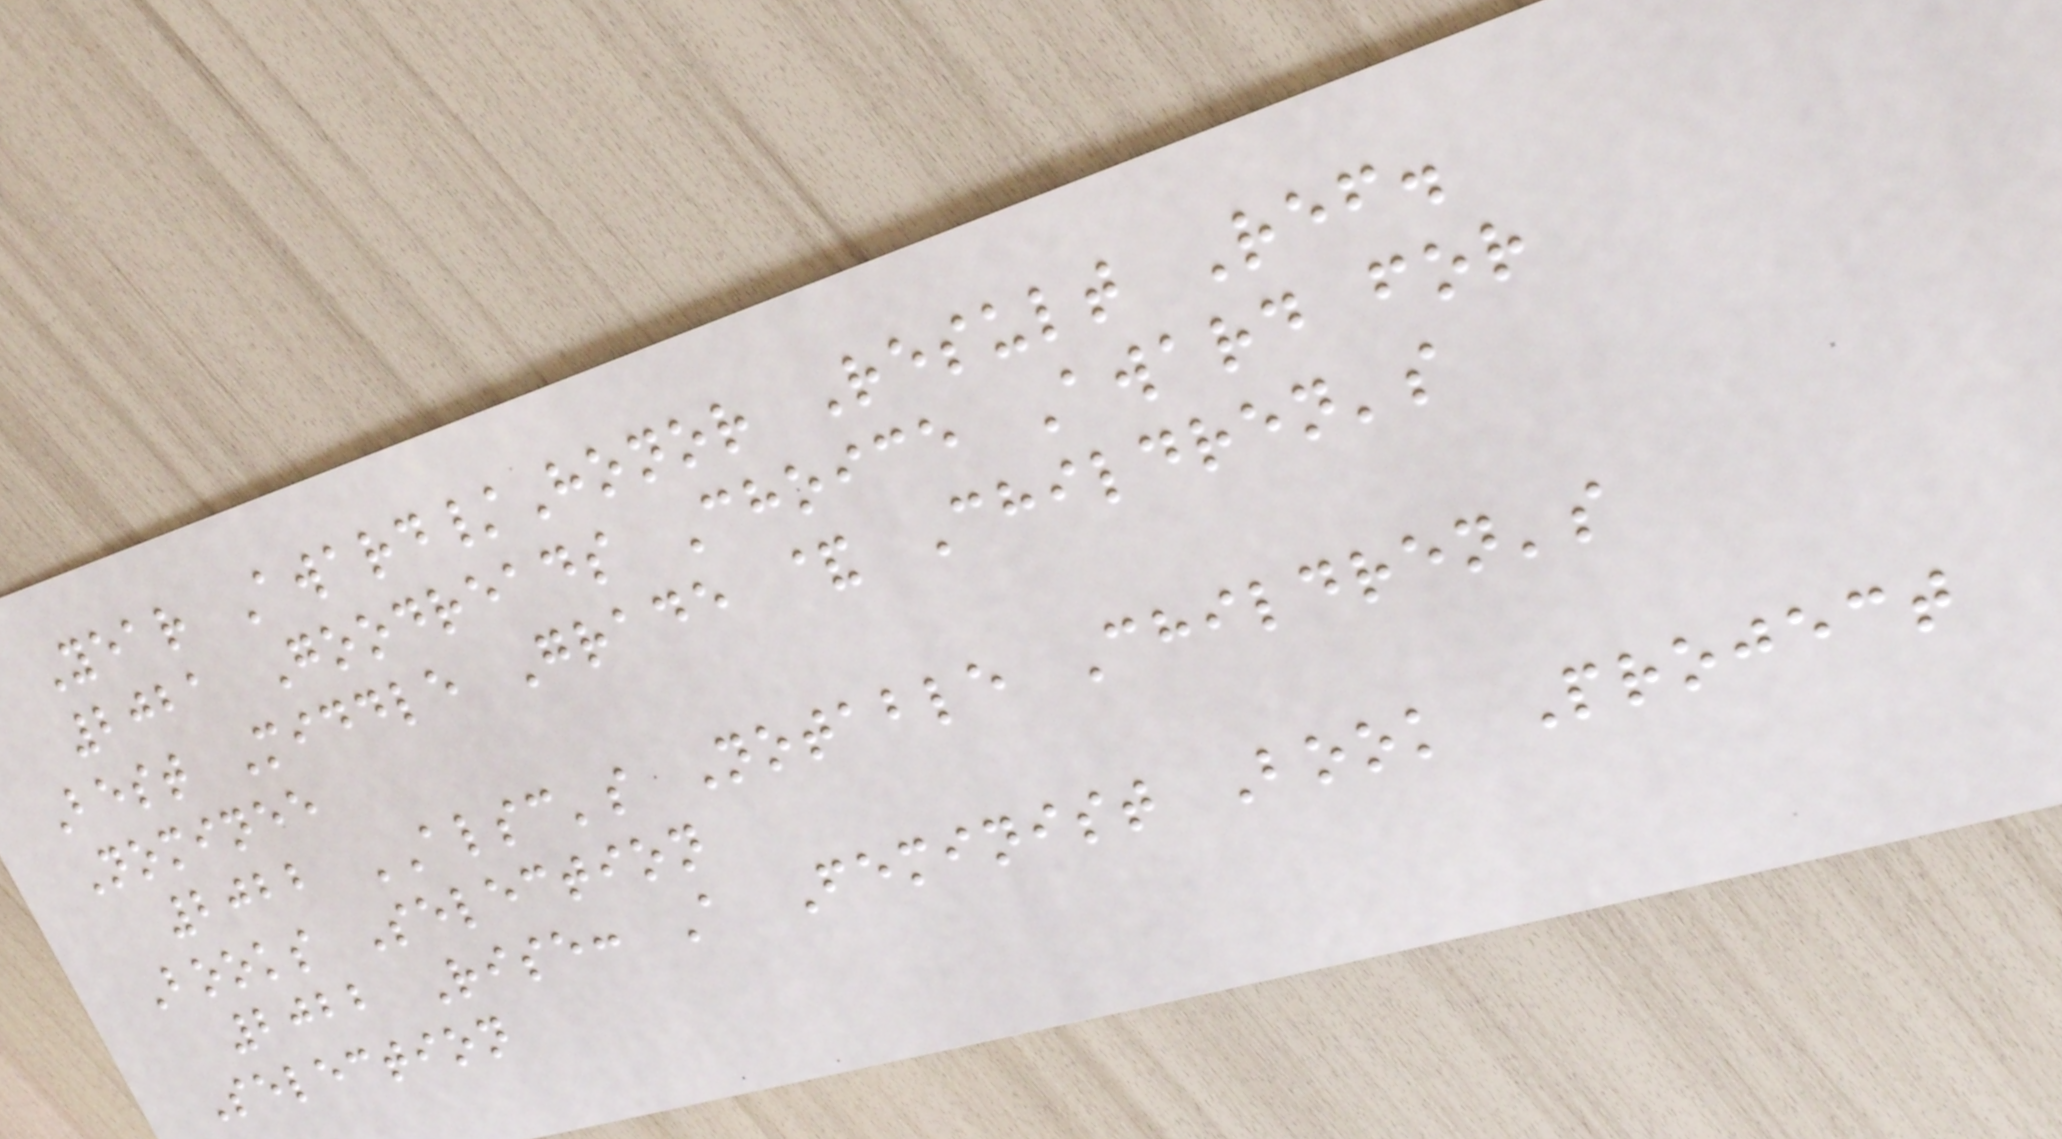Year Award/Honor Result Ref.
2021 Goodreads Choice Award for
Best Middle Grade & Children's
Nominee
2022 ALSC's Notable Children's
Books Selection
2022 Rise: A Feminist Book Project
Selection
